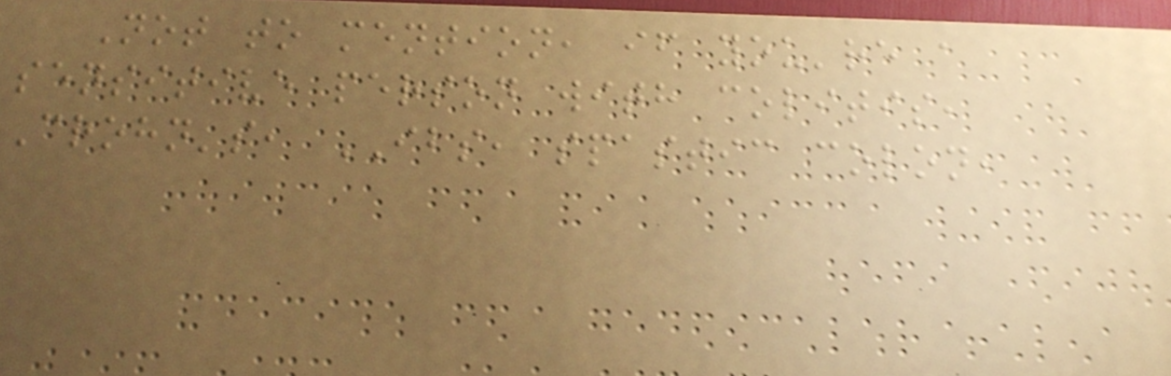Not to mention, if you're a
sensitive person with colitis,
Crohn's, IBS, spastic colon,
